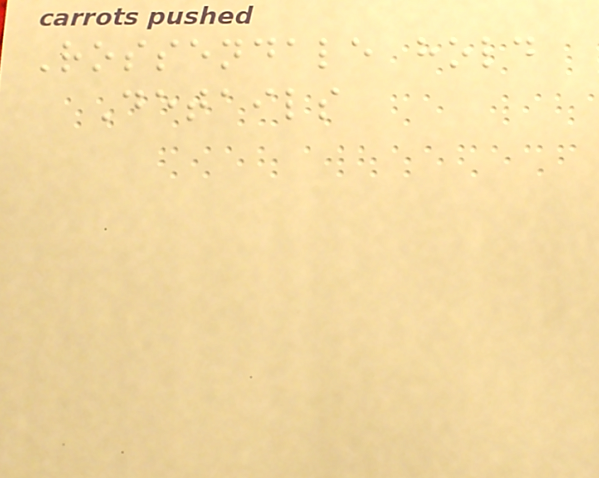Rossendale hold
Details
